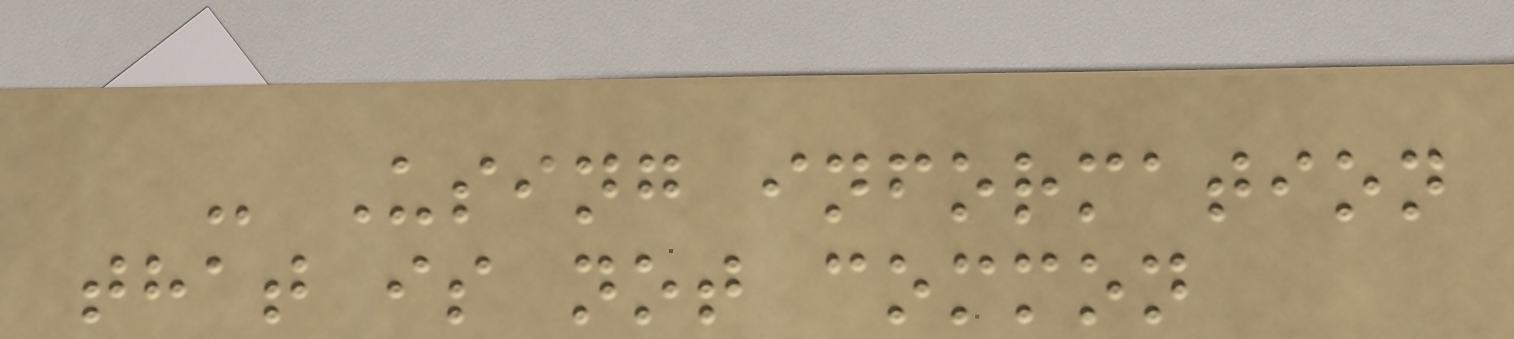- Using information
that is not common
